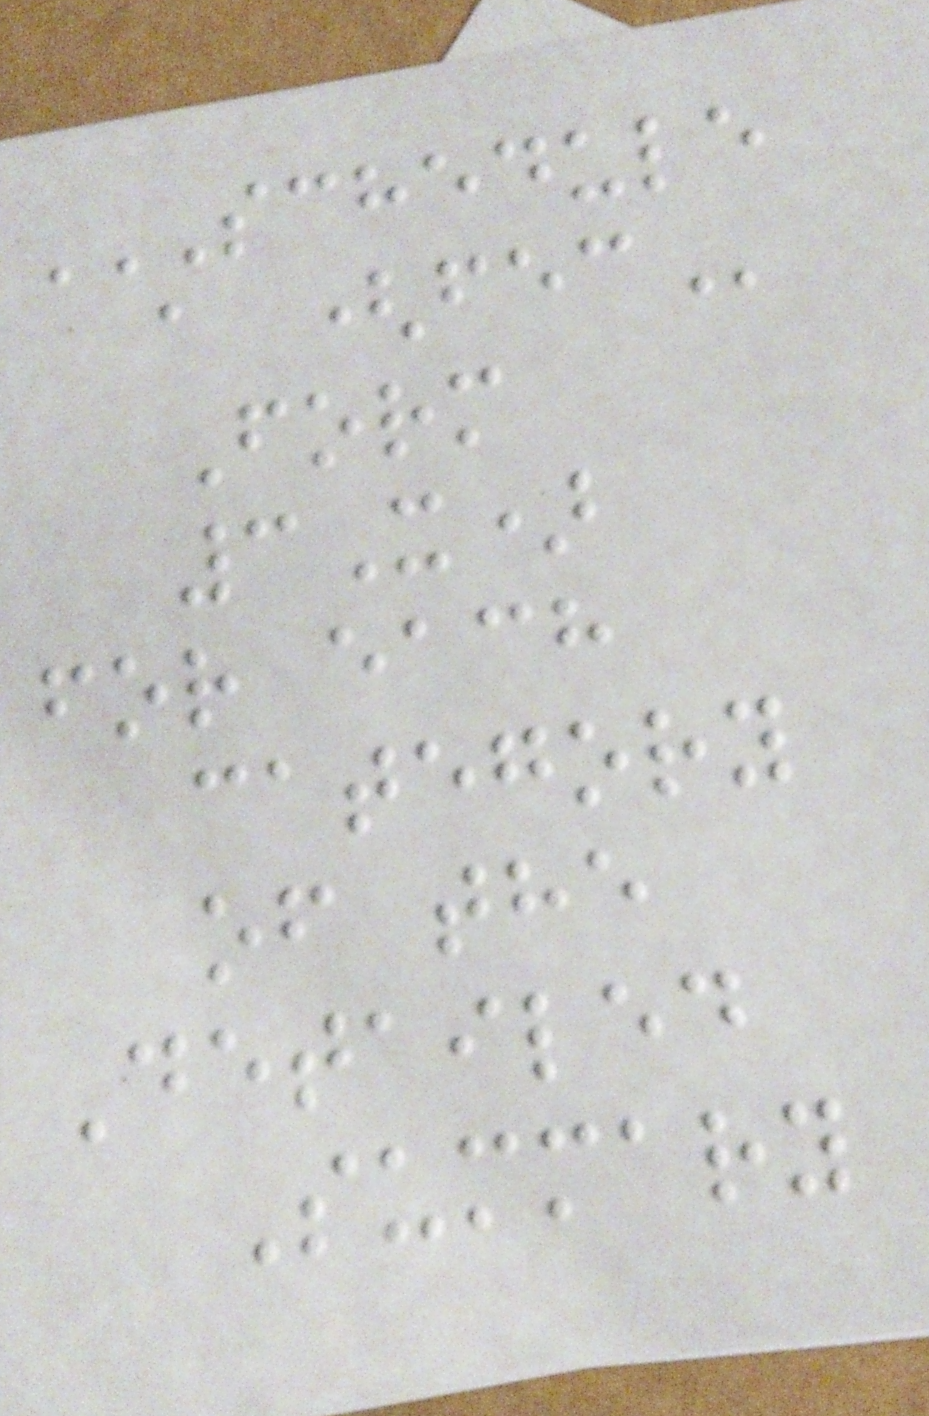SCHEDULE
A (FEC
Form
3X)
for each
category
of the
Detailed
Summary
